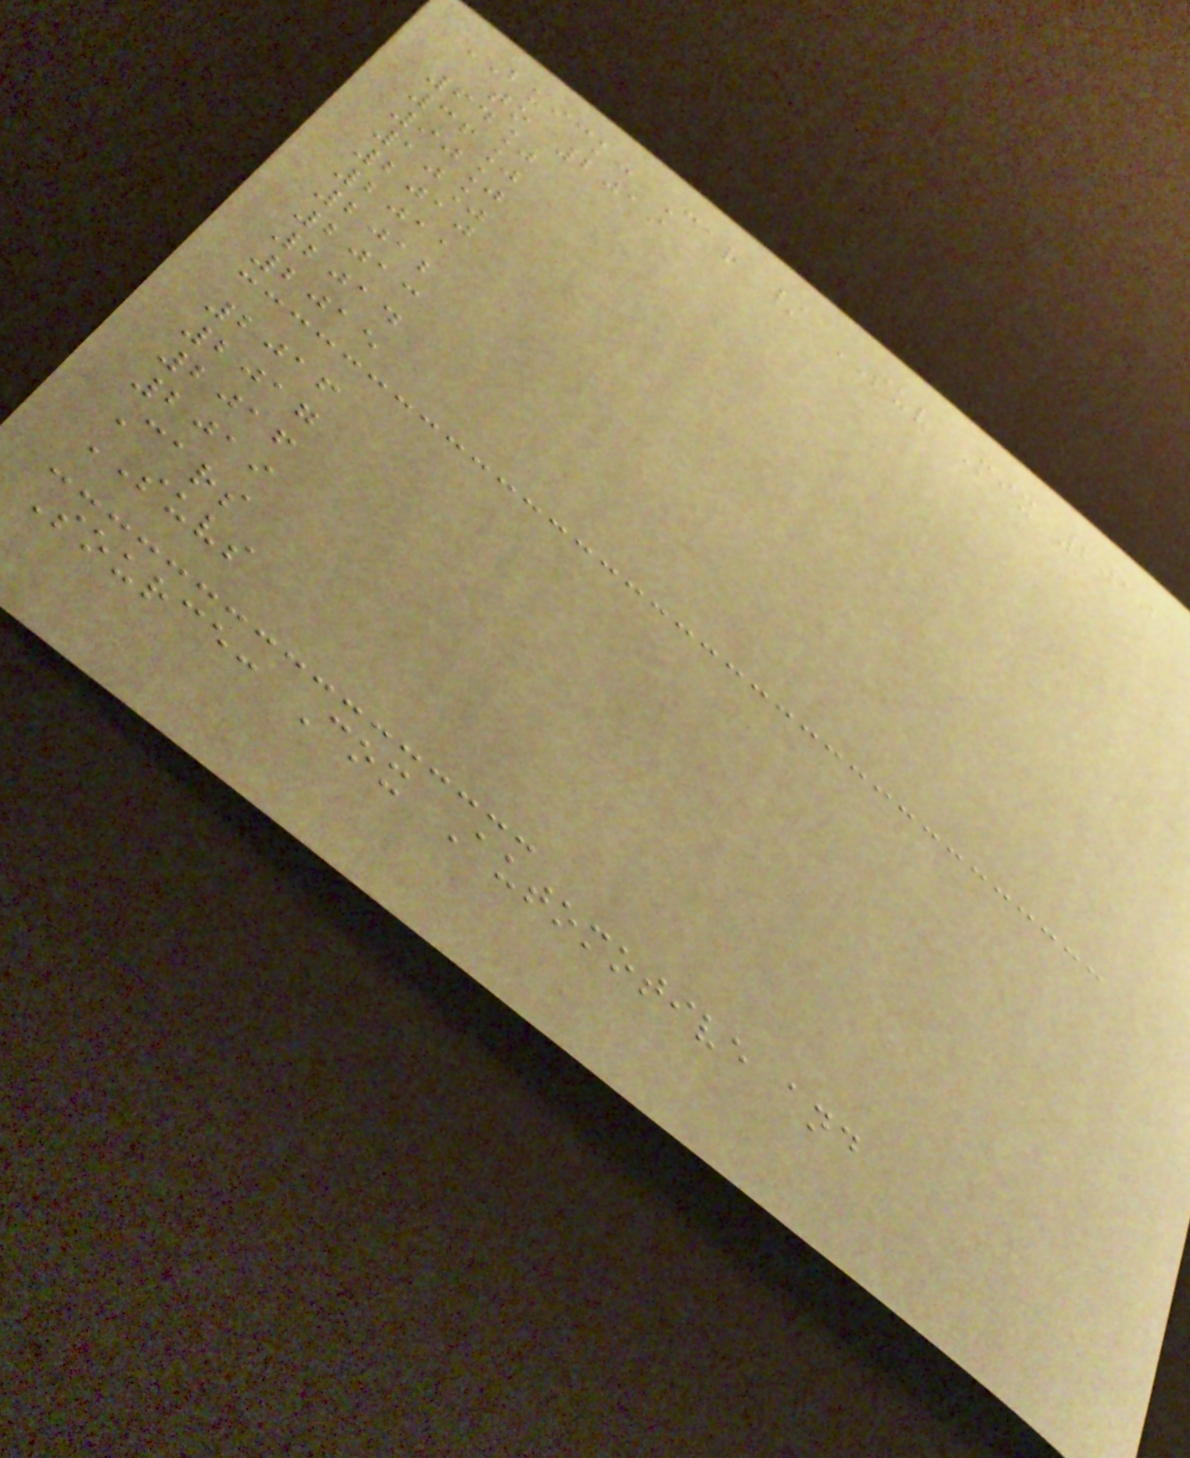BUICK: Car / SUV Mix 2010
to 2019
64%
36%
90%
10%
2010
2011
2012
2013
2014
2015
2016
2017
2016
2019
Cars
SUVS
Source: Cox Automotive and
